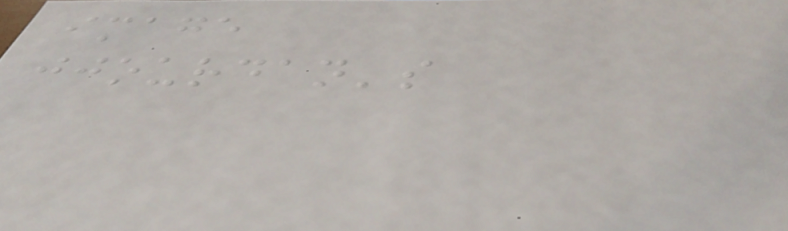image
jjourdan's
